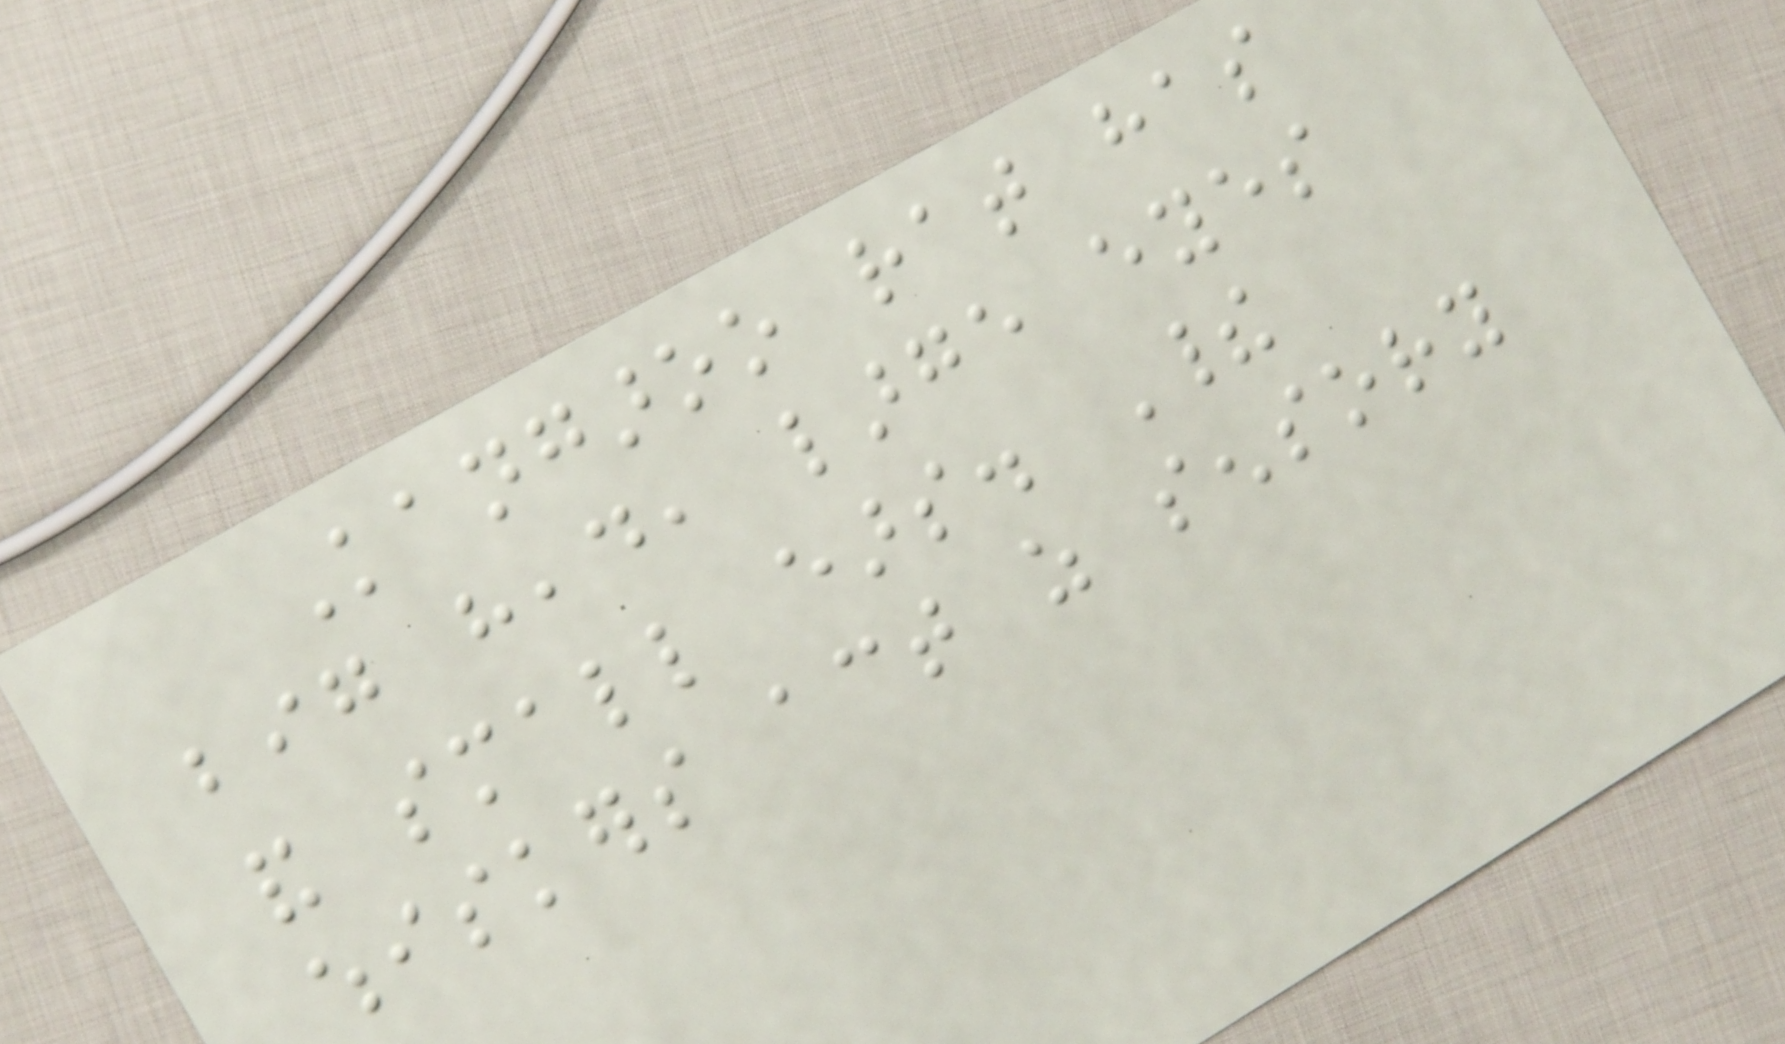Kangaroo rat has
big head, large eyes
and small ears. Their
whiskers act as sensory
